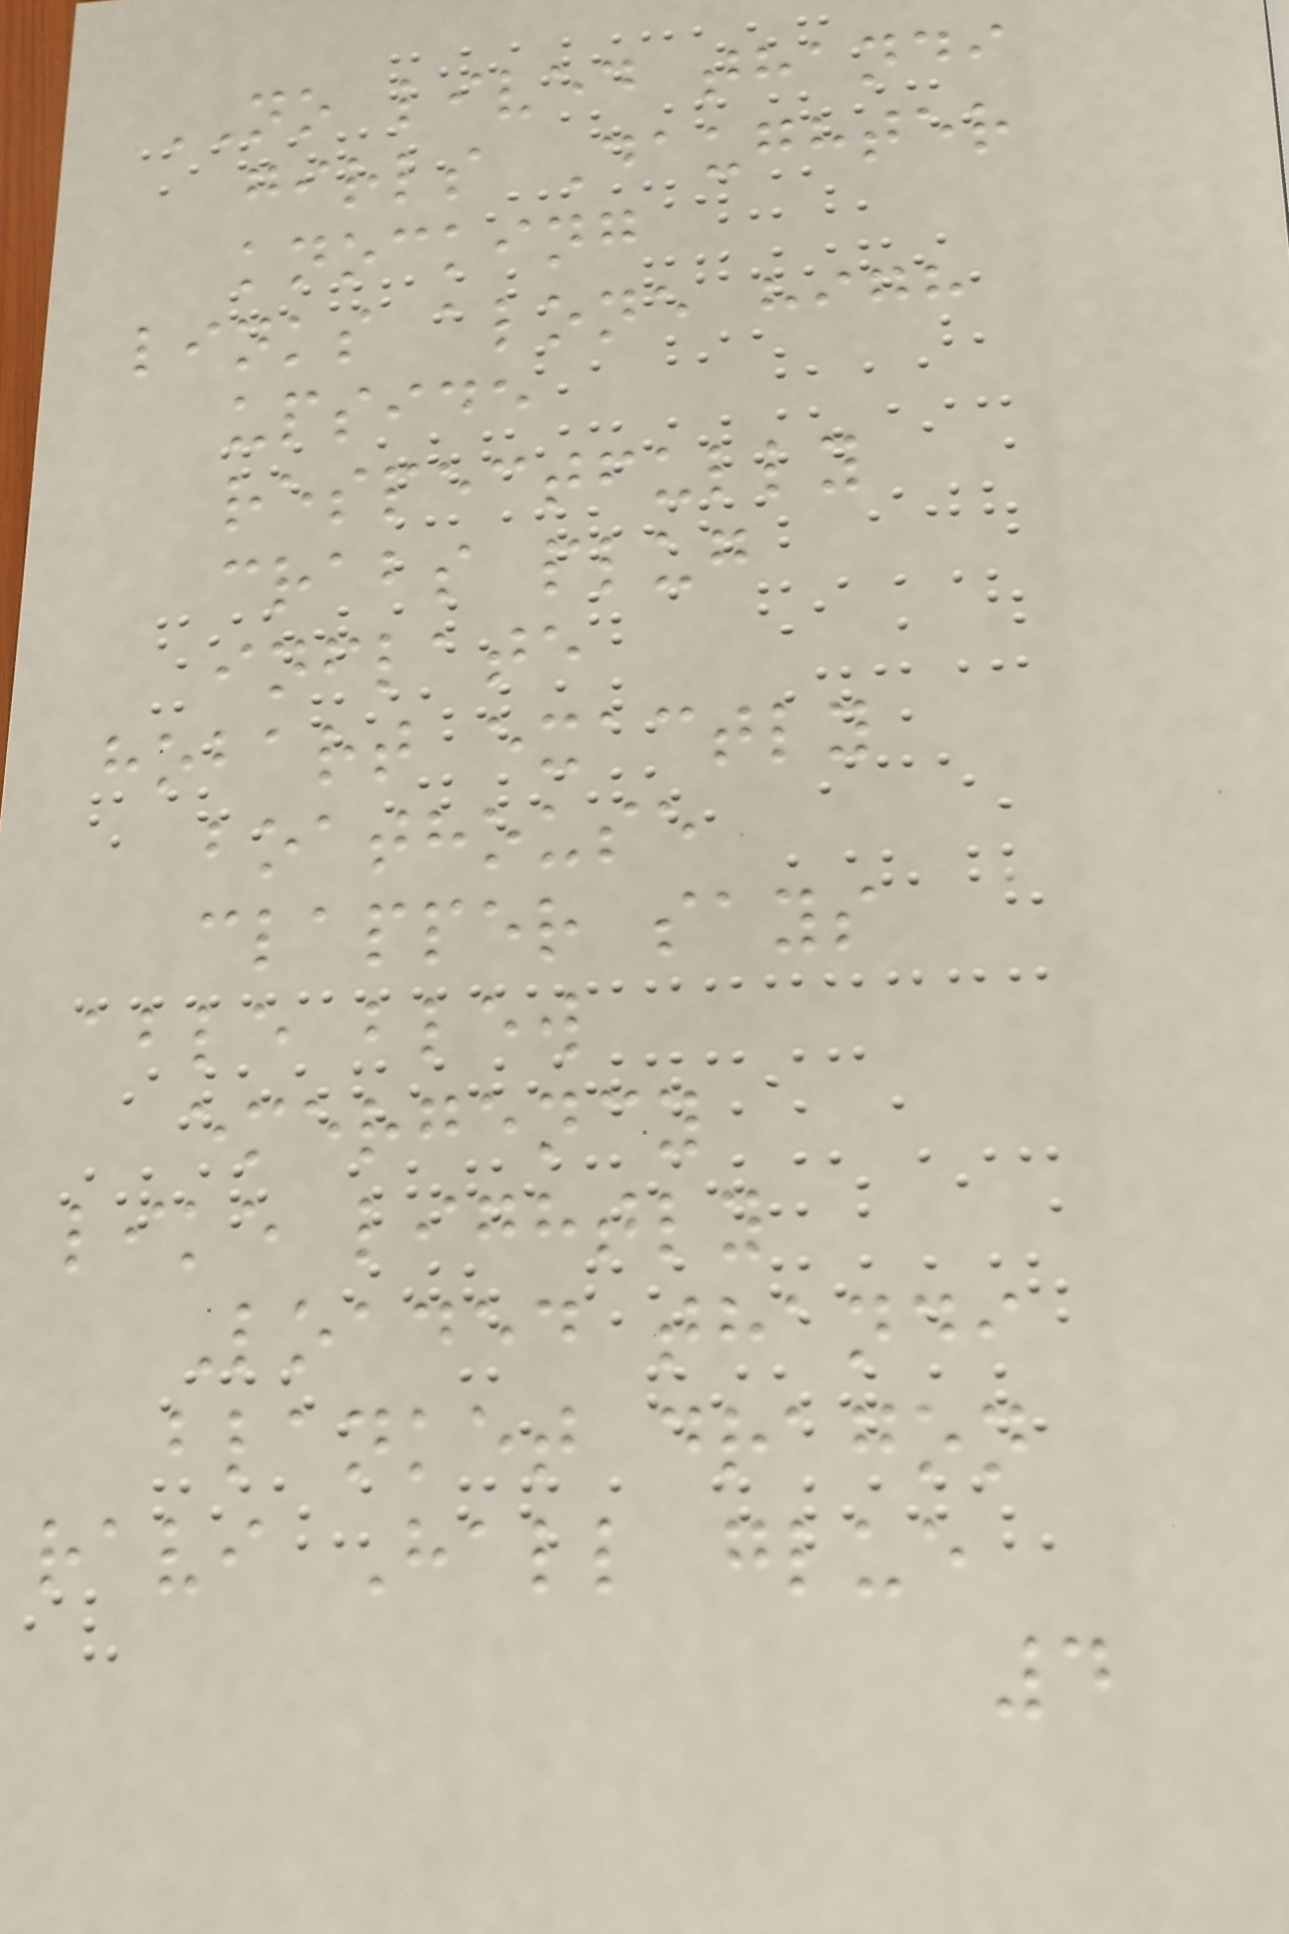NO lived thandi
girls Daughter
knocking
links alone high
upside
respectfully
crabs plug
inflate
hobart exactly
boathouse
clapper says
able blew
emergency
like lightly
Loaded thandi
blanket dragon
ravi Hall glue
4
